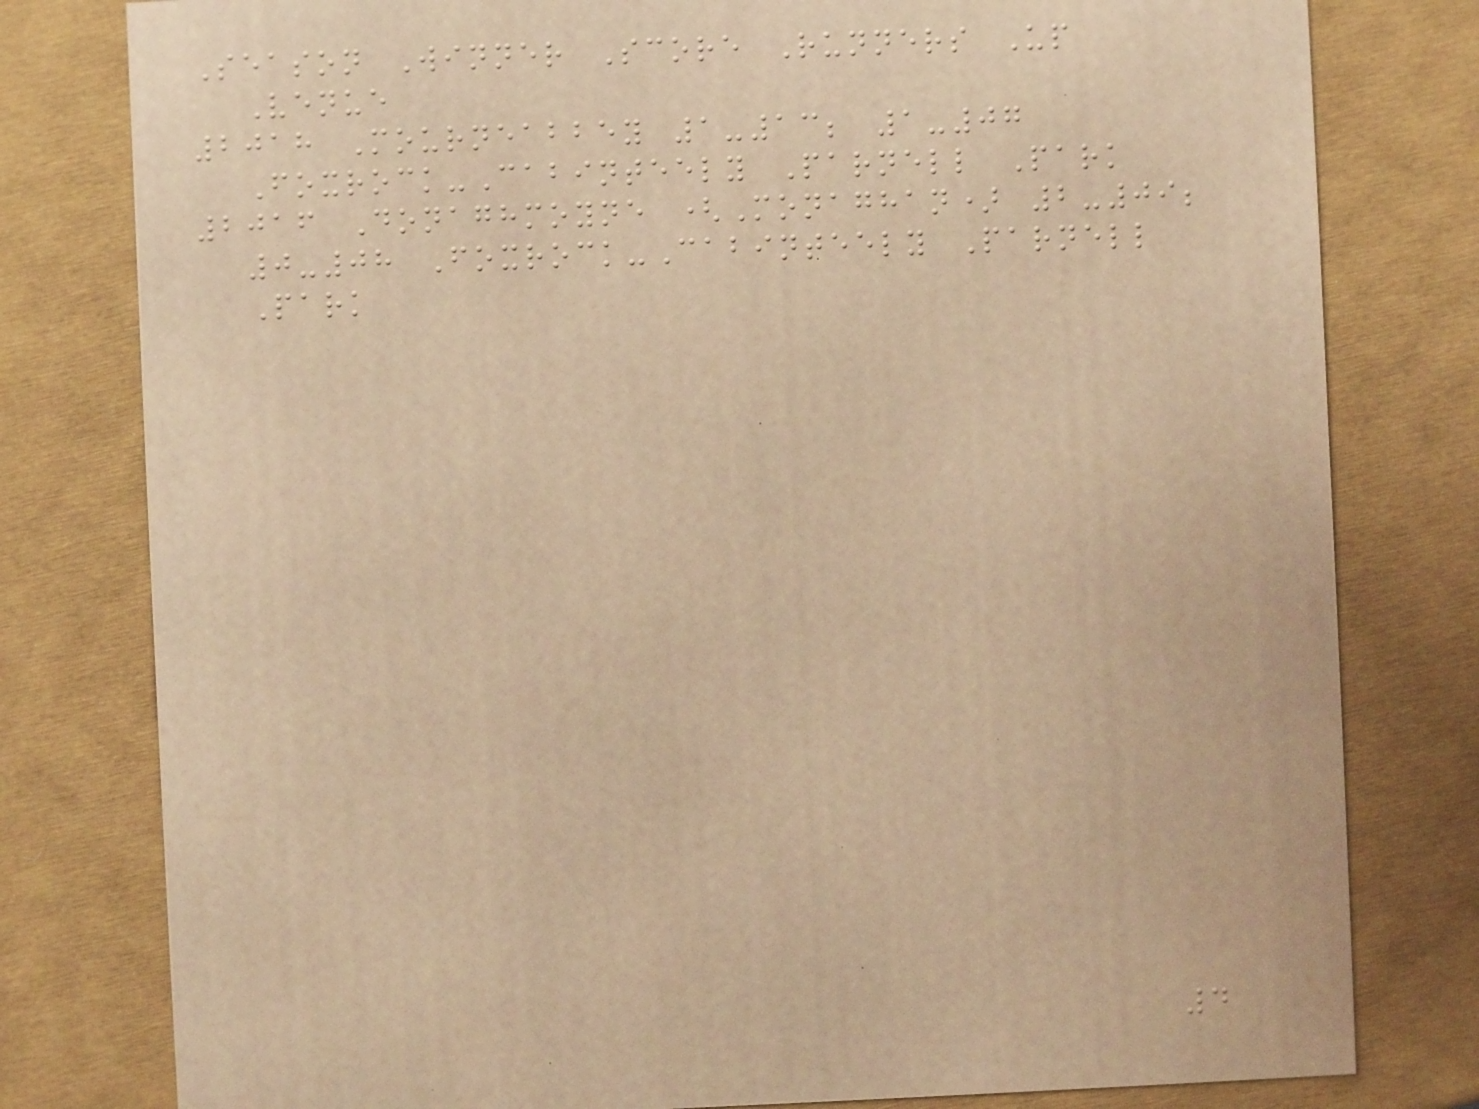Season Winner Score Runners Up
Venue
2018 Mourneabbey 1-13; 1-07
Foxrock-Cabinteely Parnell Park
2016 Donaghmoyne (Monaghan) 2-09;
0-08 Foxrock-Cabinteely Parnell
Park
4
